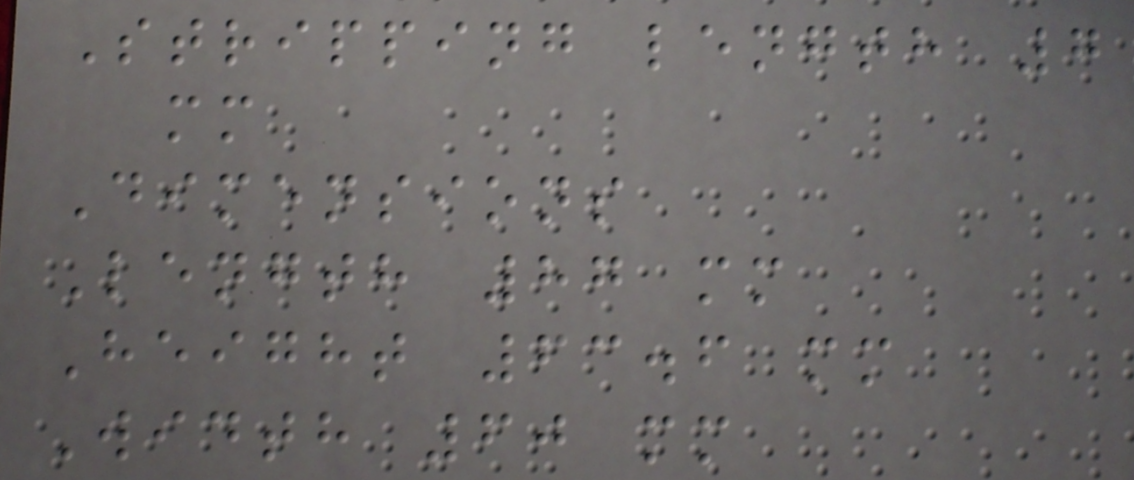Stripping length 7
mm
Dimensions
Length 87 mm
Height 63.6 mm
Width 60 mm
